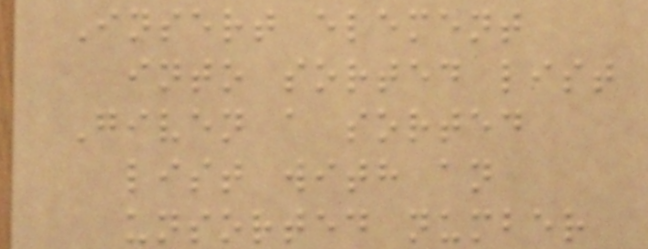Insert element
into sorted list
Given a sorted
list with an
unsorted number
